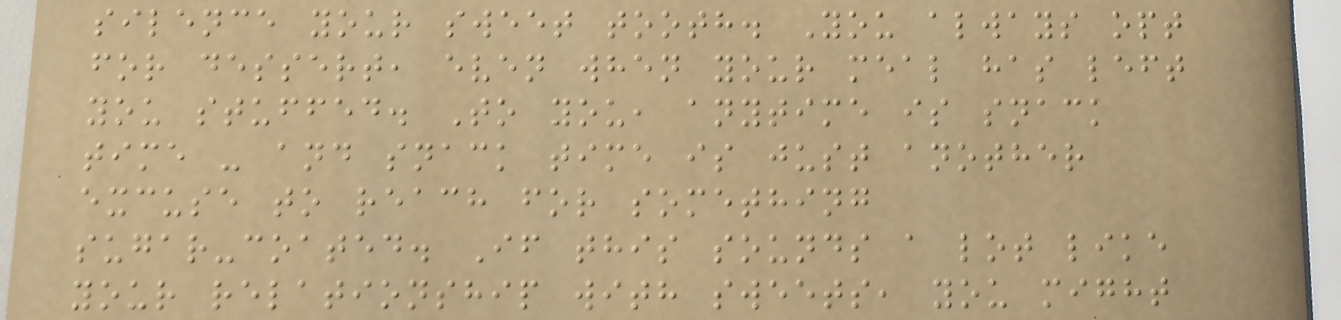silence your sweet tooth. You always opt
for dessert, even when your meal has left
you stuffed. To you, anytime is snack
time - and snack time is just another
excuse to reach for something
sugar-coated. If this sounds a lot like
your relationship with sweets, you might
